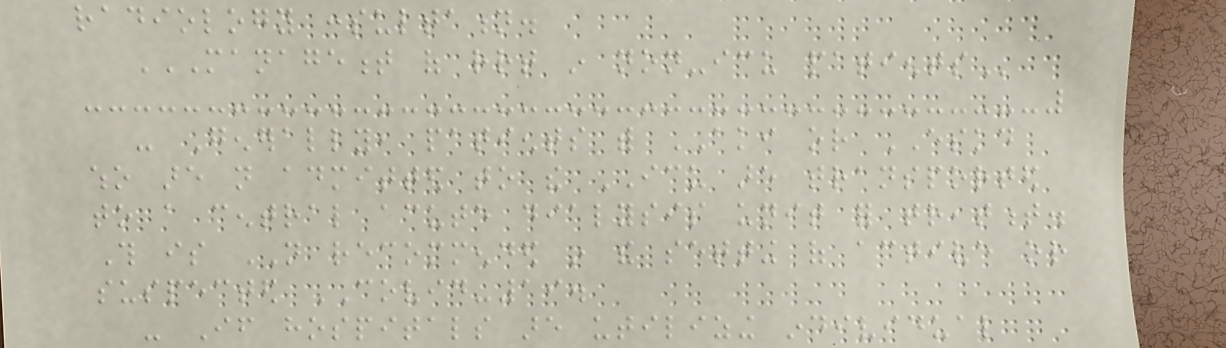radiology consultation.
MANAGEMENT OF RRT IN NON-ICU PATIENTS
- Generally, patients with AKI or ESKD
who are not admitted to the ICU are transported
to a central acute dialysis unit for treatment.
This is NOT recommended in the setting of active or
suspected COVID-19.
- If hospitals are utilizing individual
